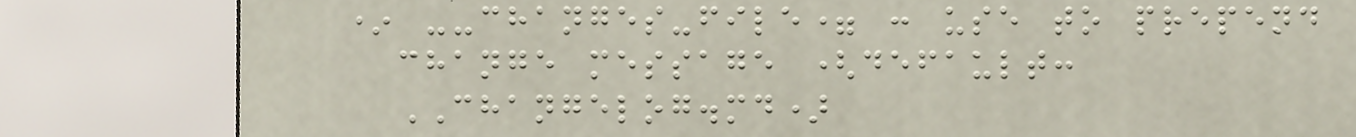* --changes-file= : use to prepend
change message (default:
CHANGELOG.md)
